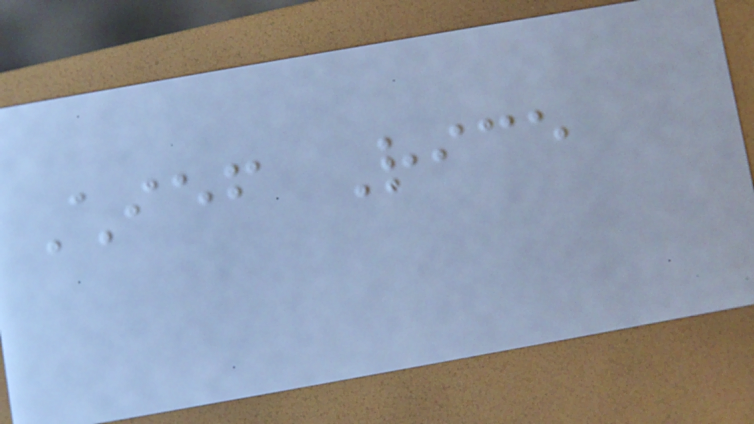Chief Rice
